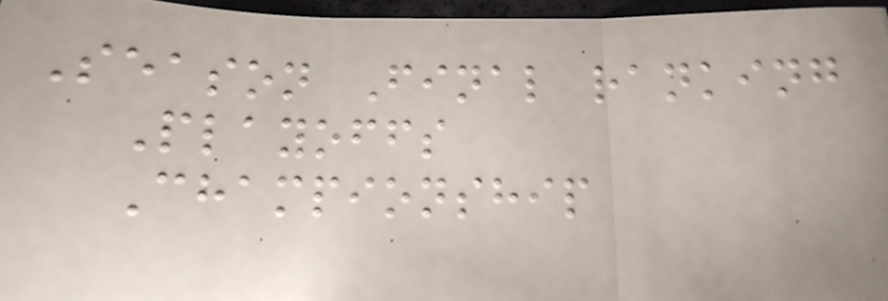Season Final ranking
Playoffs
Championship
